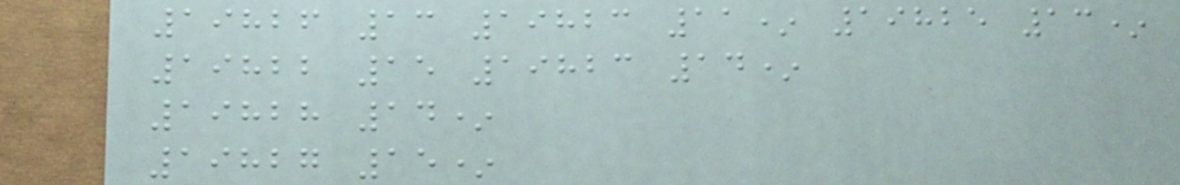19826 13 19823 11* 19825 13*
19822 15 19823 14*
19828 14*
19827 15*
